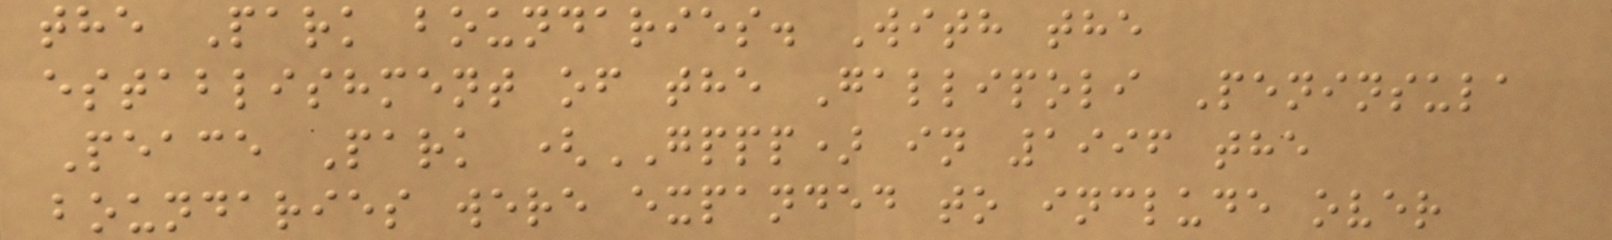the Park boundaries. With the
establishment of the Gallipoli Peninsula
Peace Park (GPPP) in 1996 the
boundaries were expanded to include over
